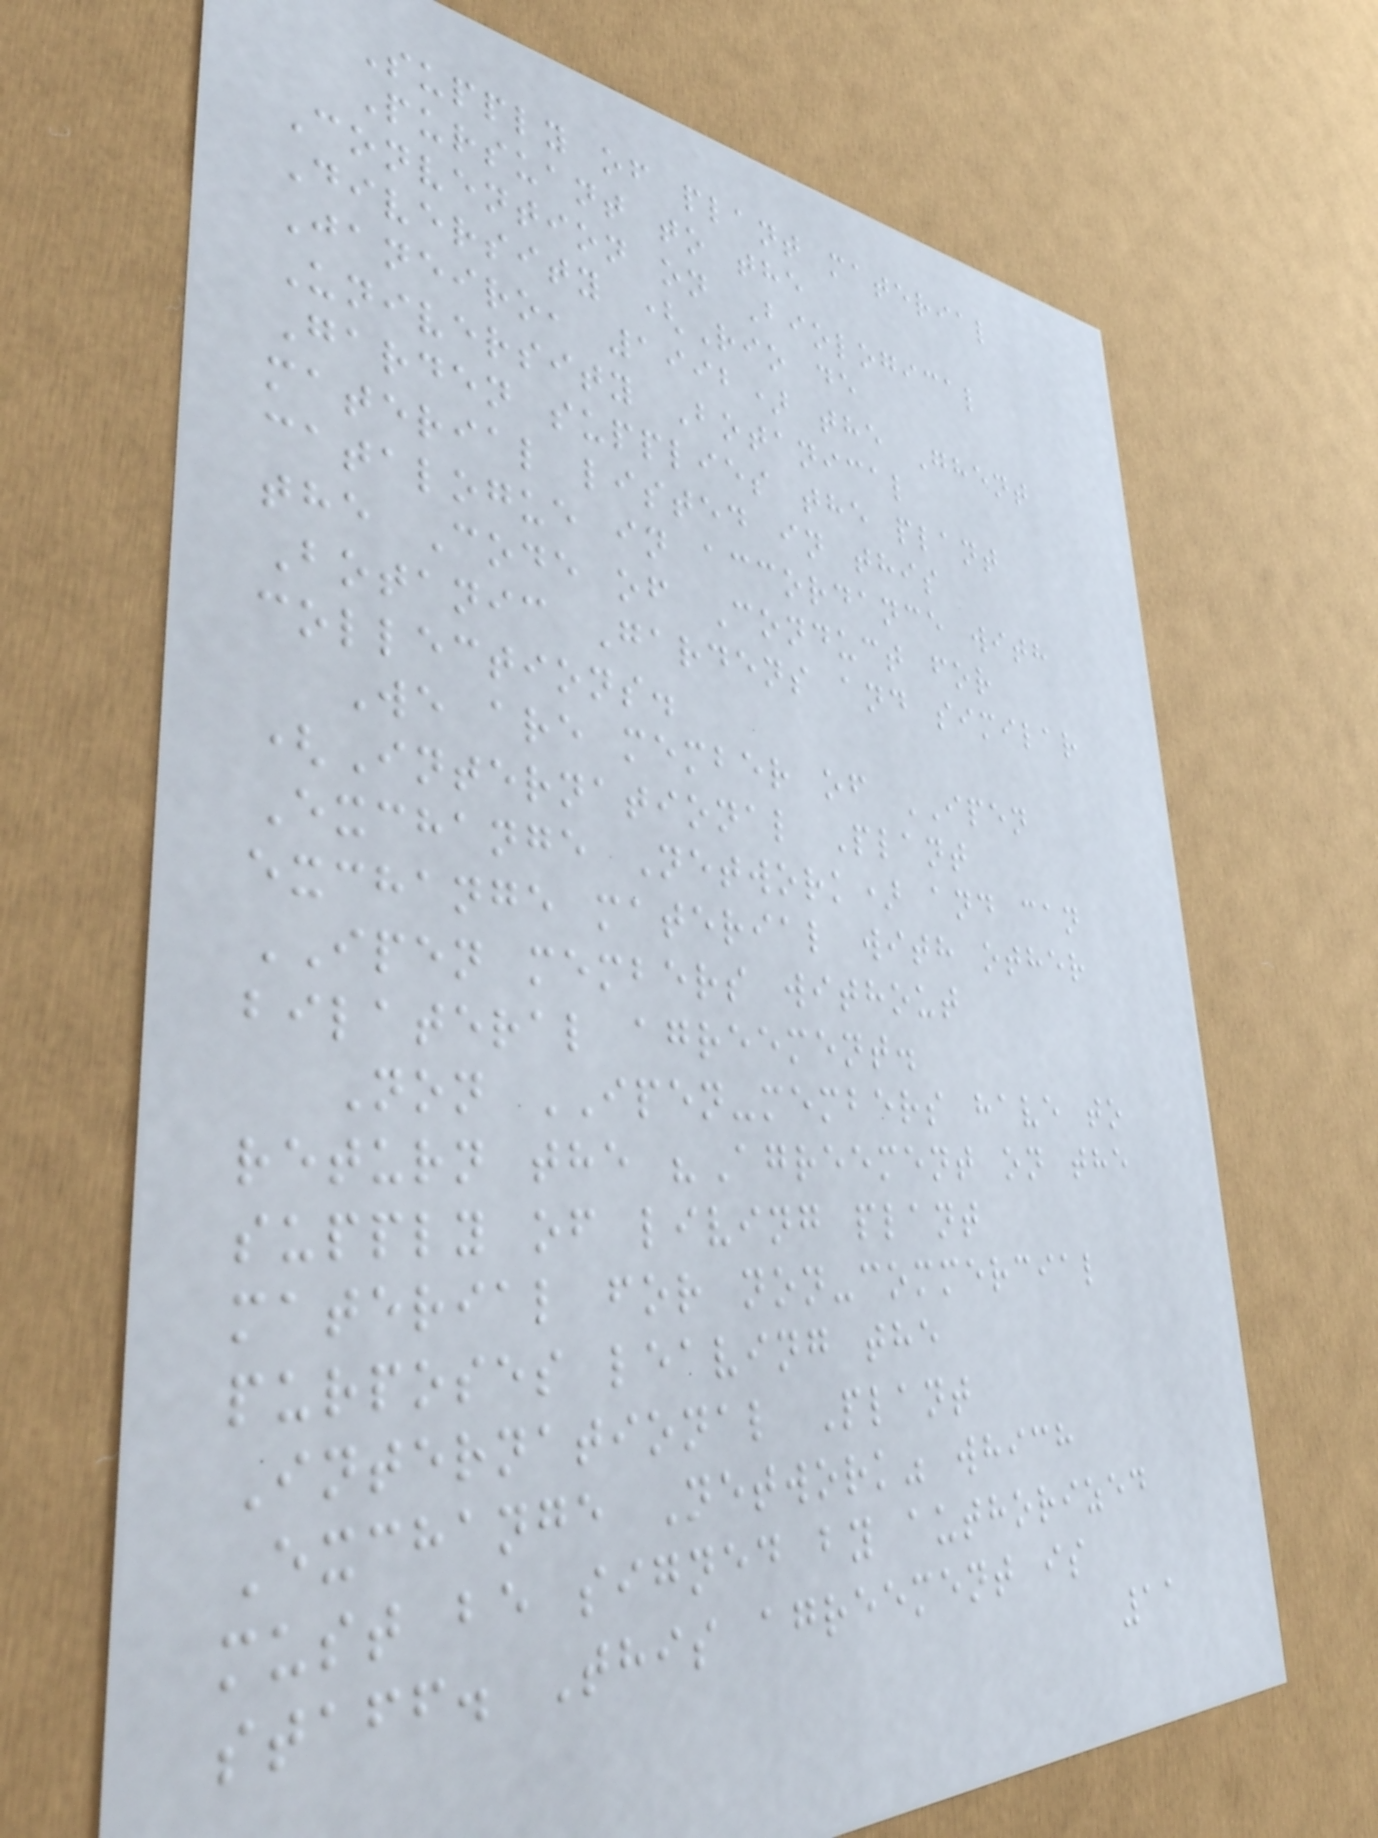Supply of plant material
Pursuant to the
Convention on Biological
Diversity (Rio de
Janeiro, 1992) the Ghent
University Botanical
Garden supplies the plant
material listed in this
catalogue in accordance with
the Code of Conduct for
Botanic Gardens and similar
collections.
We are member of IPEN
(International Plant
Exchange Network) and can
exchange material with other
IPEN members without
bilateral agreement.
Non IPEN-members have to
return the "Agreement on the
supply of living plant
material for non-commercial
purposes leaving the
International Plant
Exchange Network" which
must be signed by authorized
staff. This agreement is
11
